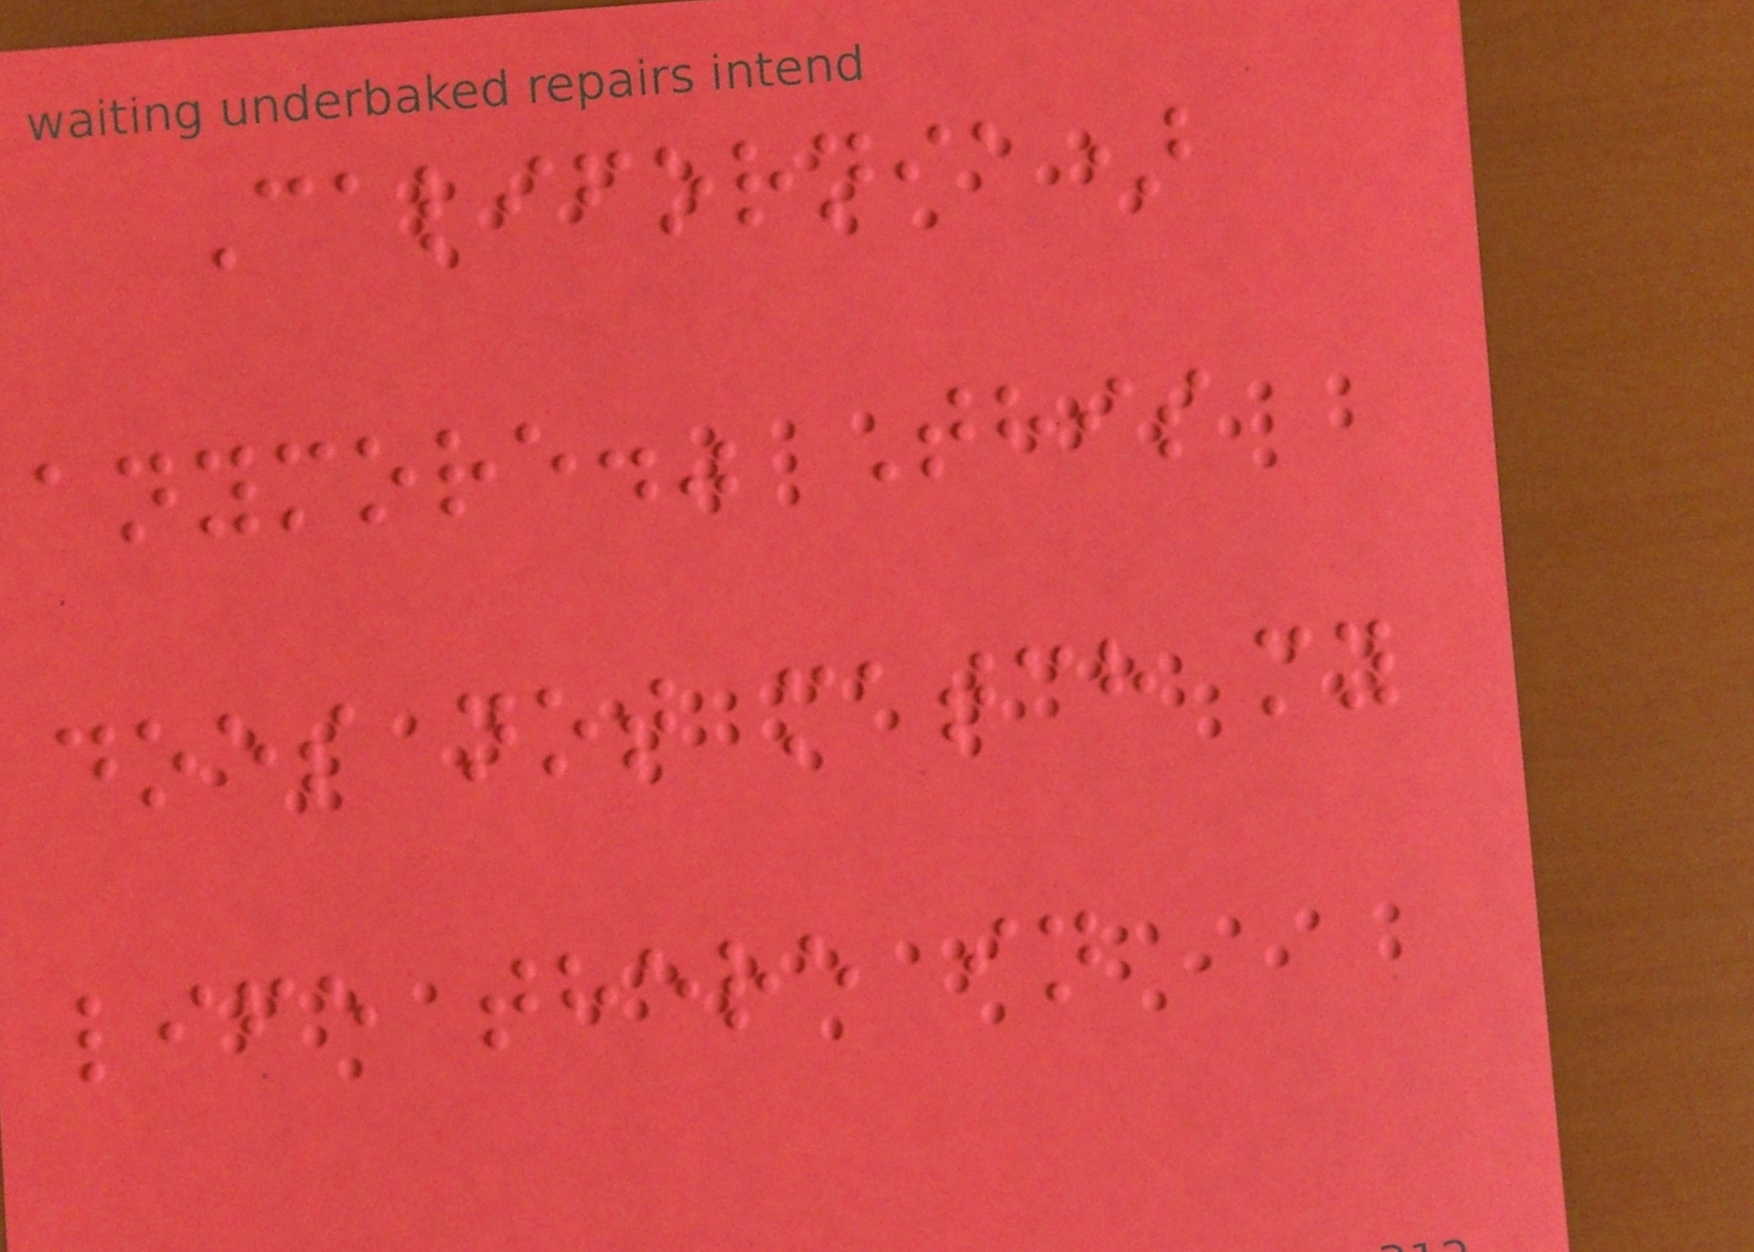California)
anymore." This
does not match my
life there in
